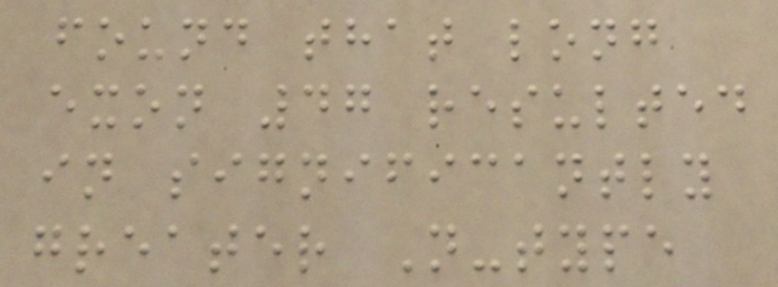found that long
exon 47 resulted
in significantly
greater N-type
